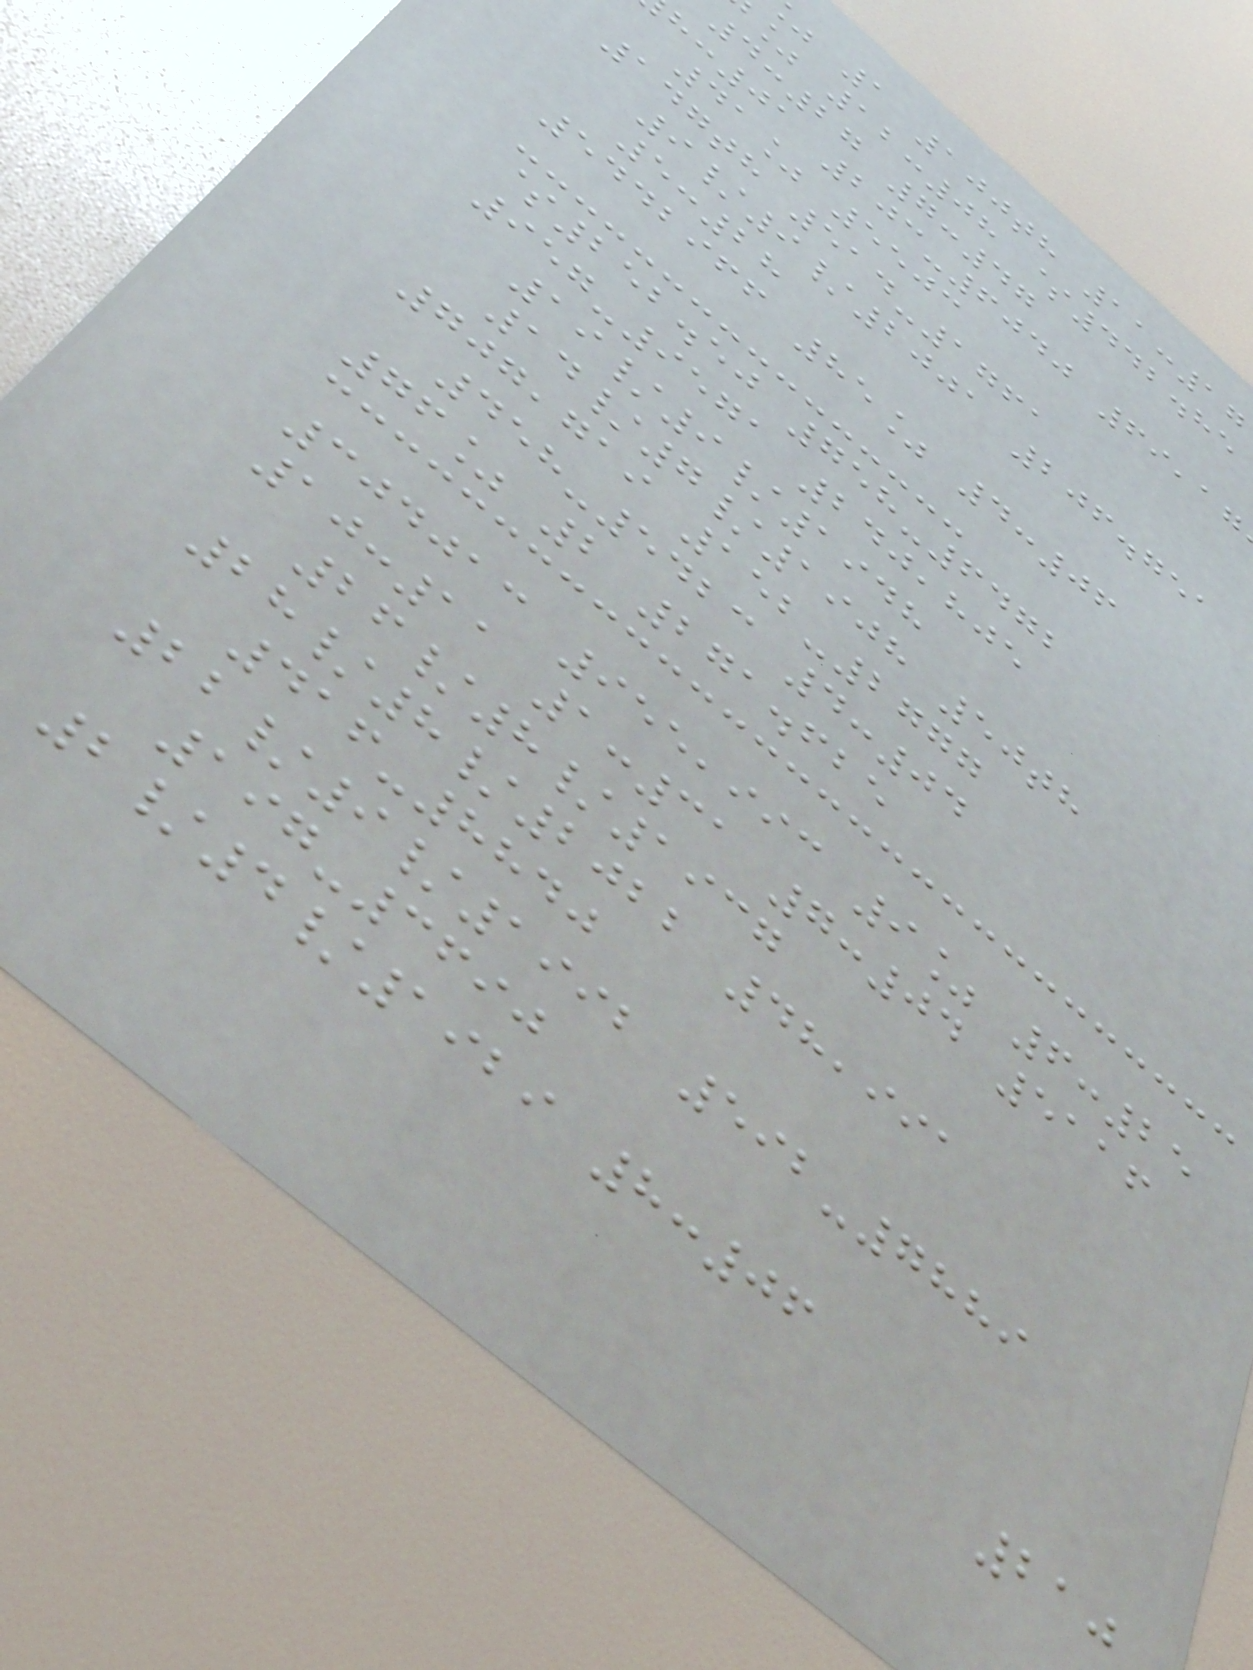1 100th 11:17
% 12:08 $442.85
4:27 7:47
:01 203-6040 69,17
41% 5503
147th 514-1761
9/9/2001 206.751
5:28
5442966 85% 4:06
$252.50 758-6472
957-9571 240,805
19/9/1948
14/7/1908 50th
707,719 152-2777
458-5423 4:04
76% 2 271.625
304013 955,993 9% 6:25
10:11 1:31 7:04 5116
26/8/1937
28/8/2022 48,991
416-8840
22/9/1992 592-7889
197-3690
2/4/1929 8:06
210
